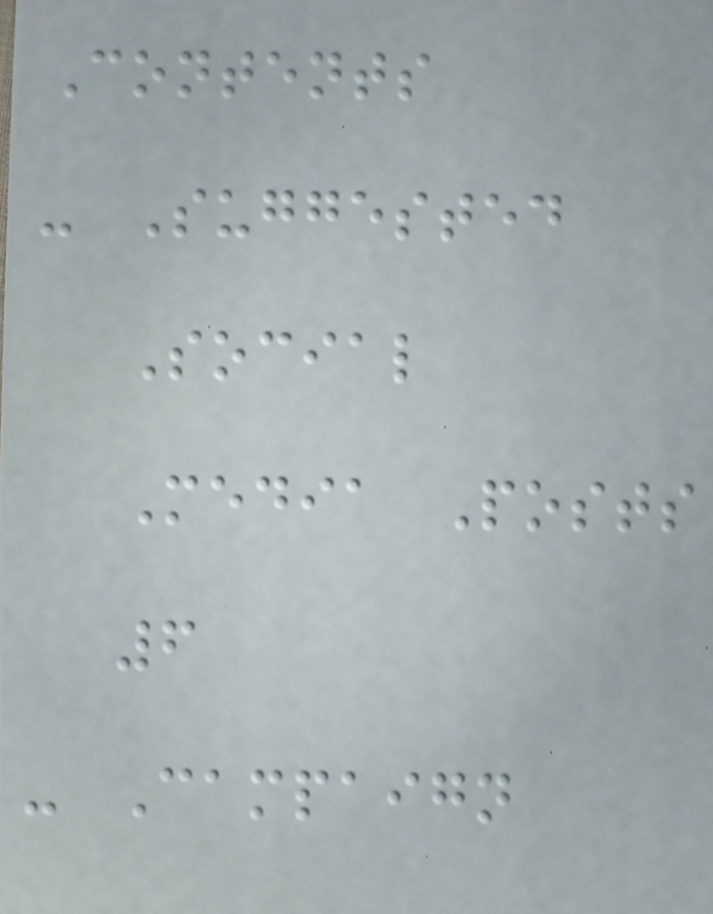Contents
- Suggested
Social
Media Posts
6
- Campaign
